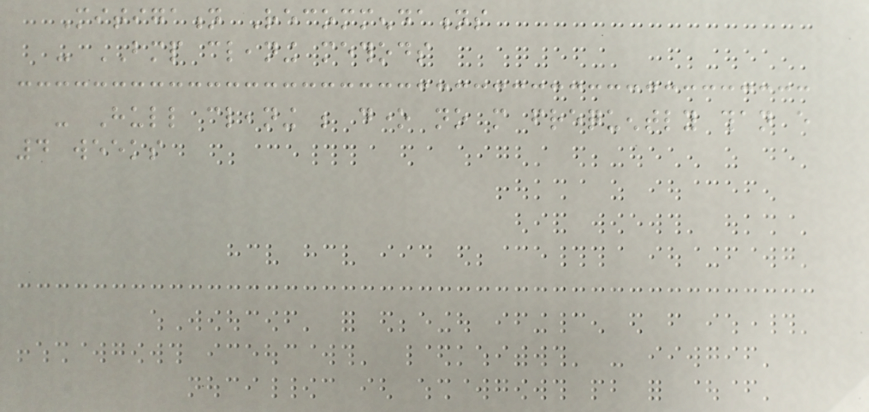Mitigation Recommendations
- BMP cleaning methods
- Hull cleaning be done no more frequently than every
4 weeks
